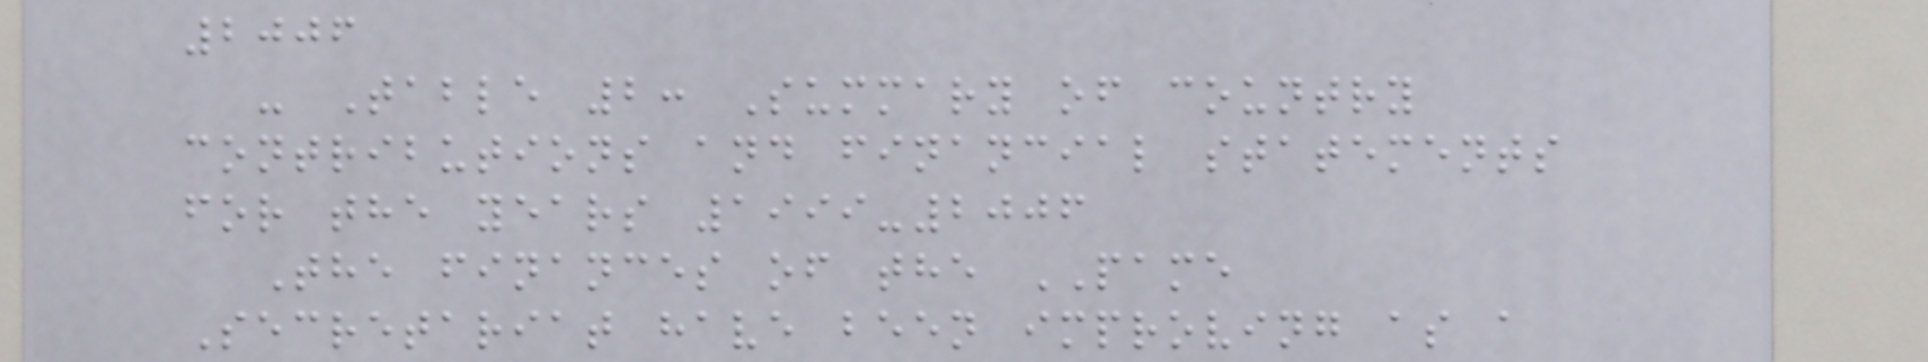2006
- Table 2: Summary of country
contributions and financial statements
for the years 1999-2006
The finances of the PAME
Secretariat have been improving as a
